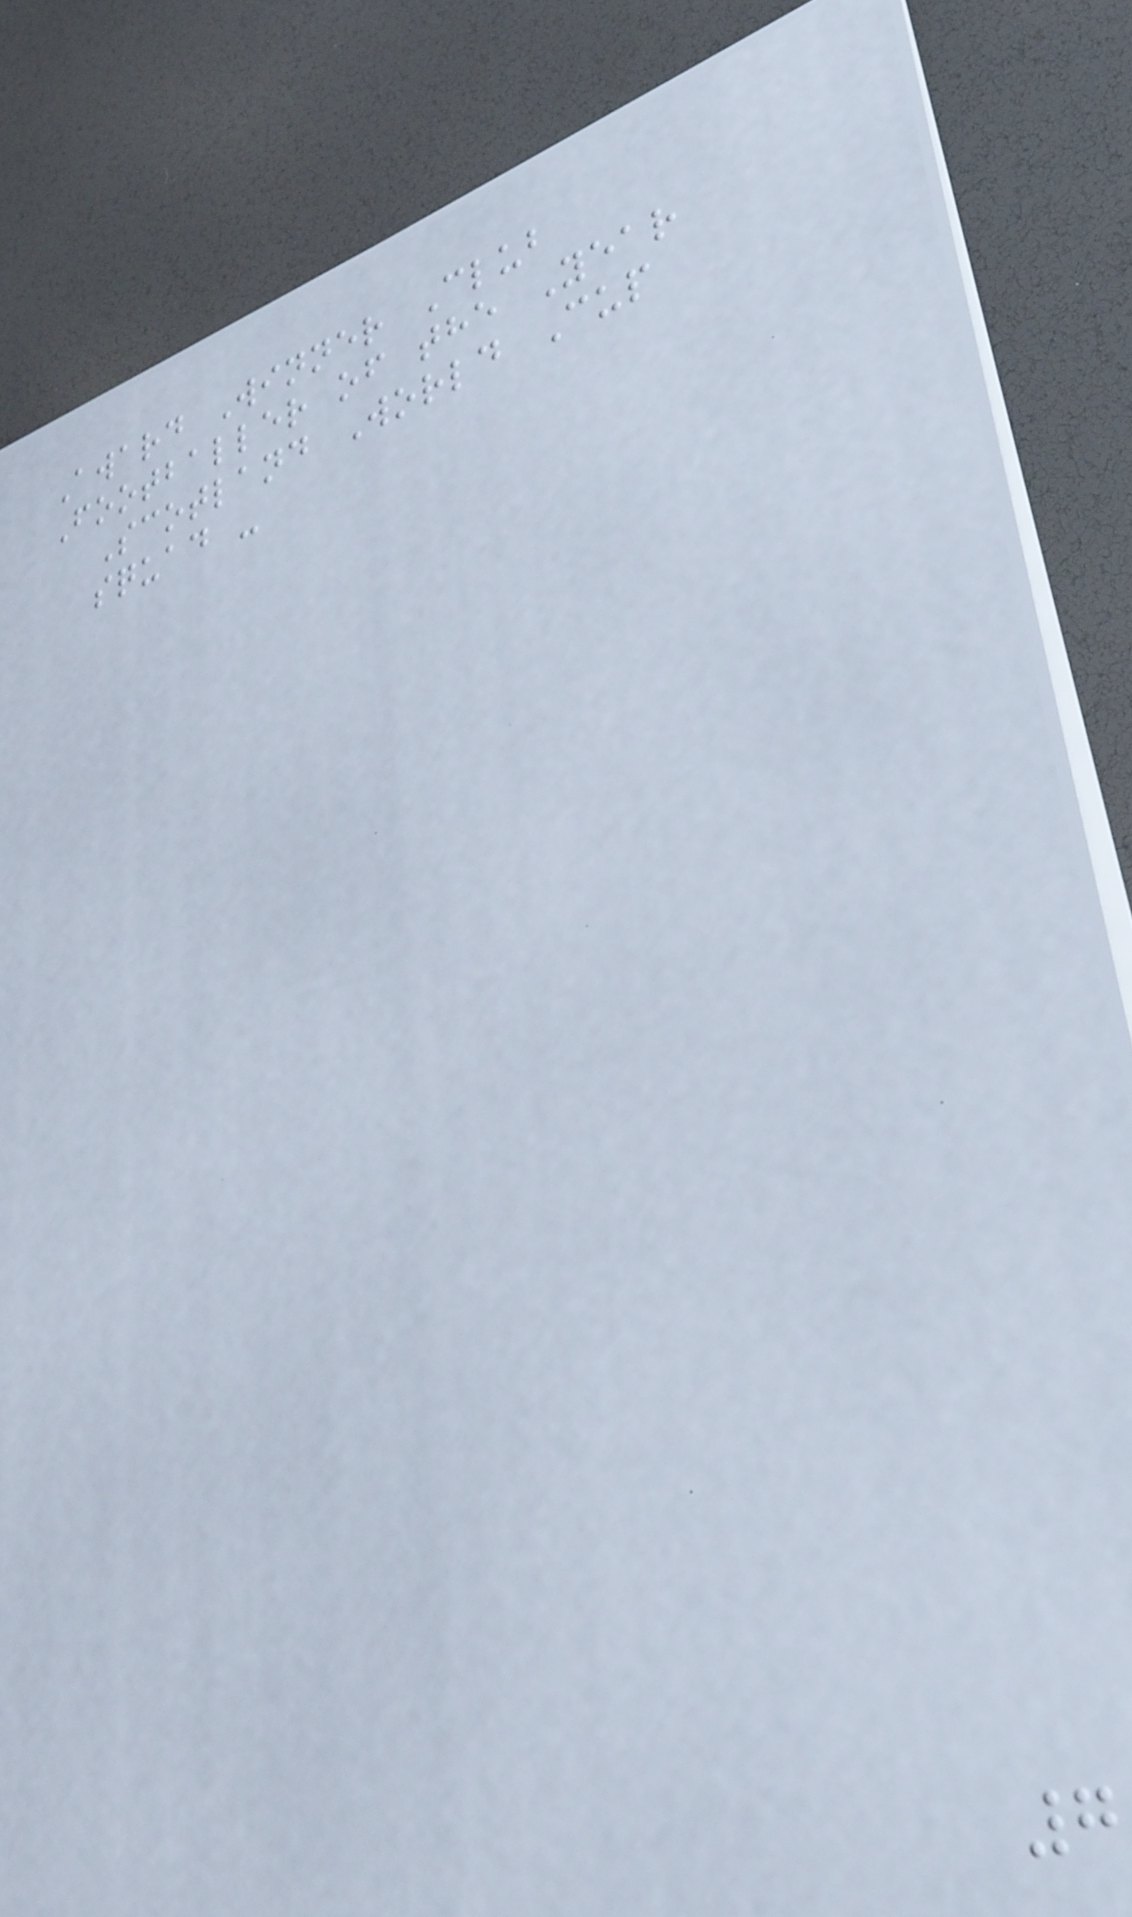Award Winner Club
Footballer of the Year
Scotland World Cup
squad -
7
